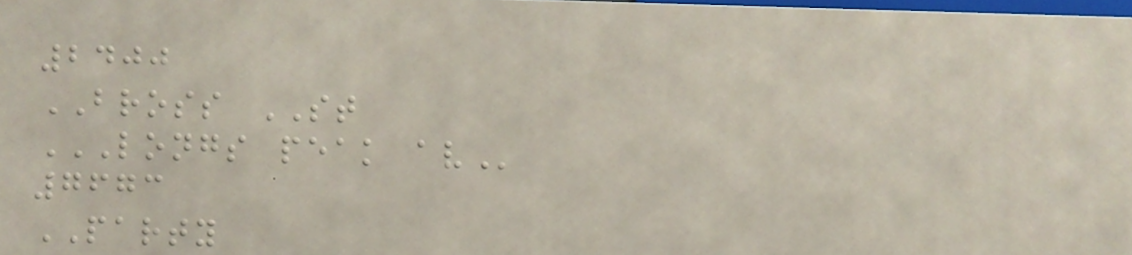2400
BROSS ST
LONGS PEAK AV
7673
PARTY
